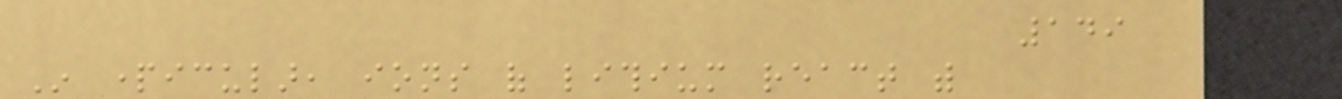149
In particular, ions of lithium react with
